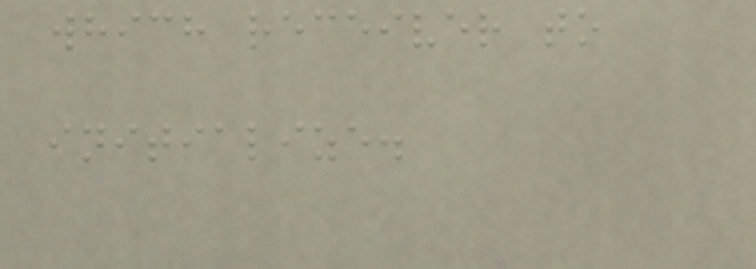which receiver to
initialize.
